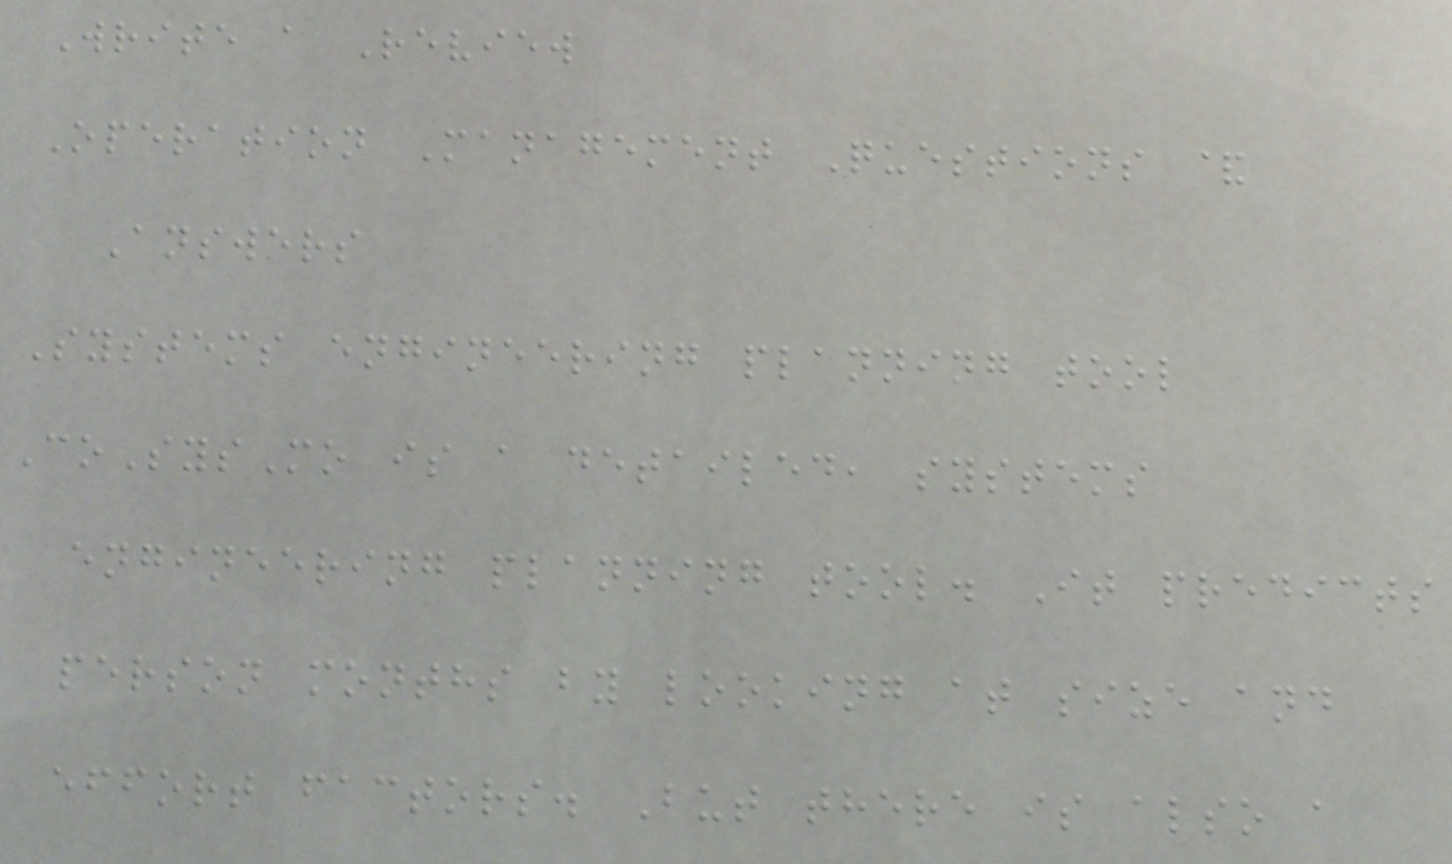Write a Review
Operation Management Questions &
Answers
Systems engineering planning tool
CoSysMo is a detailed, systems
engineering planning tool. It predicts
person months by looking at size and
effort factors. But there is also a
